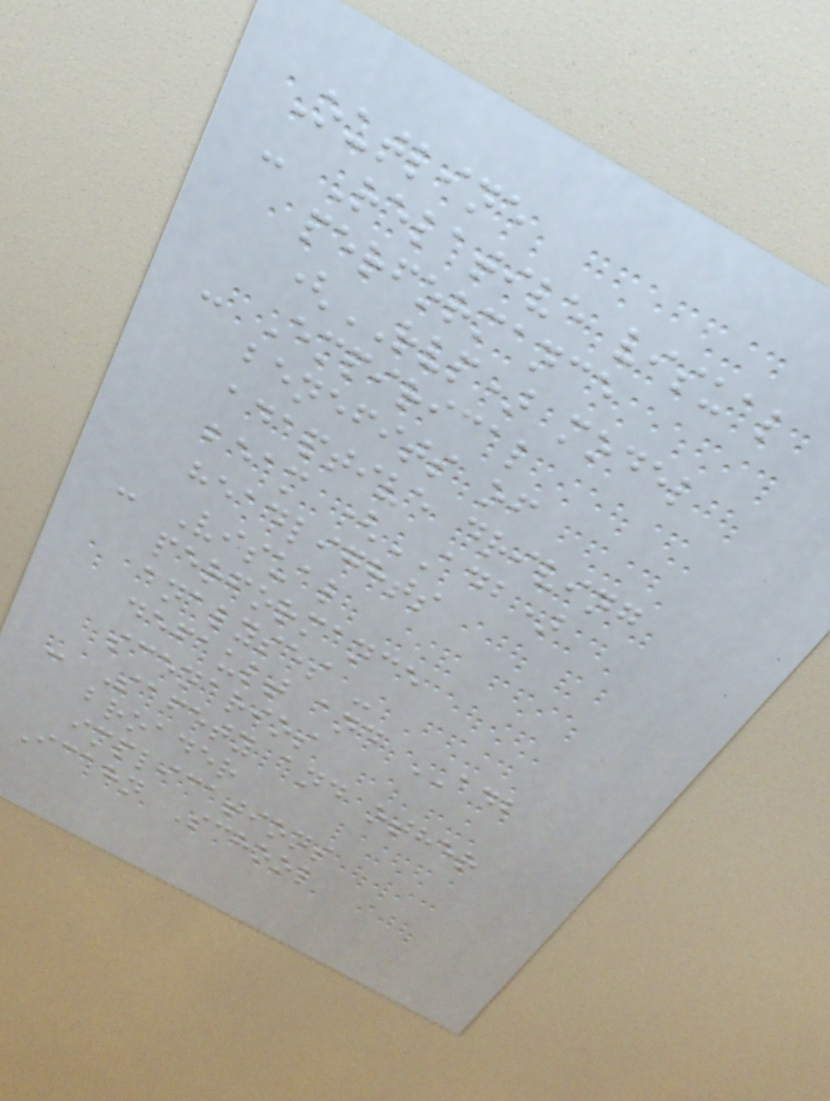Outline
- Relative visual
performance
(RVP) model
- Empirical
benefits of
adaptive driving
beam (ADB)
headlights
- Visual
performance
analyses -
default and ADB
scenarios
- Safety and other
broader
implications
Icahn School
